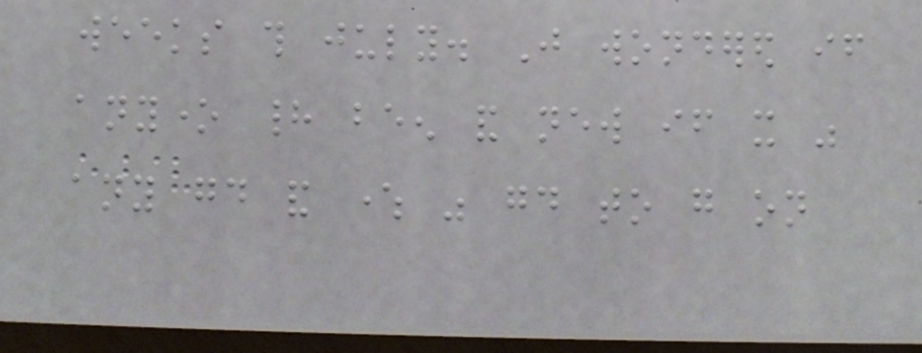weeks this july. Just wondered if
anyone had been and new if it was
any good and where was good to go on
